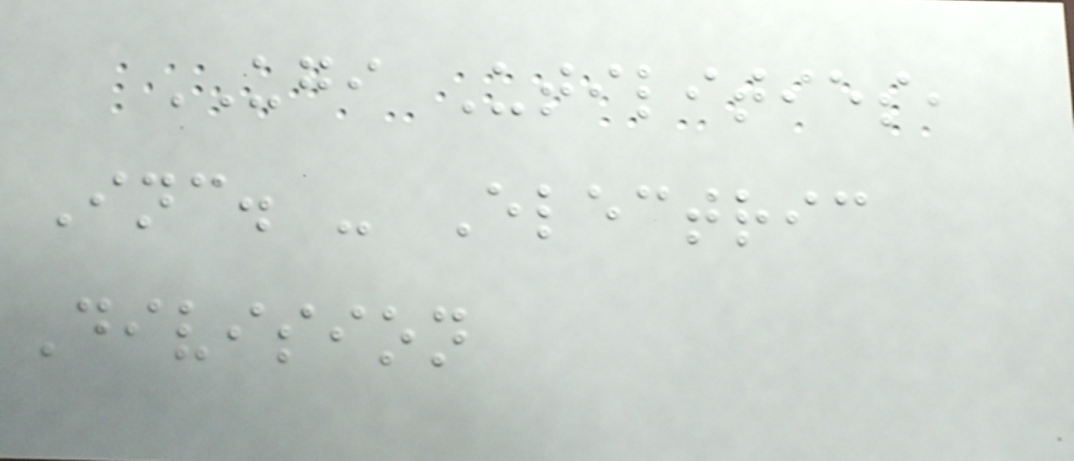UGI Utilities,
Inc. - Electric
Division
